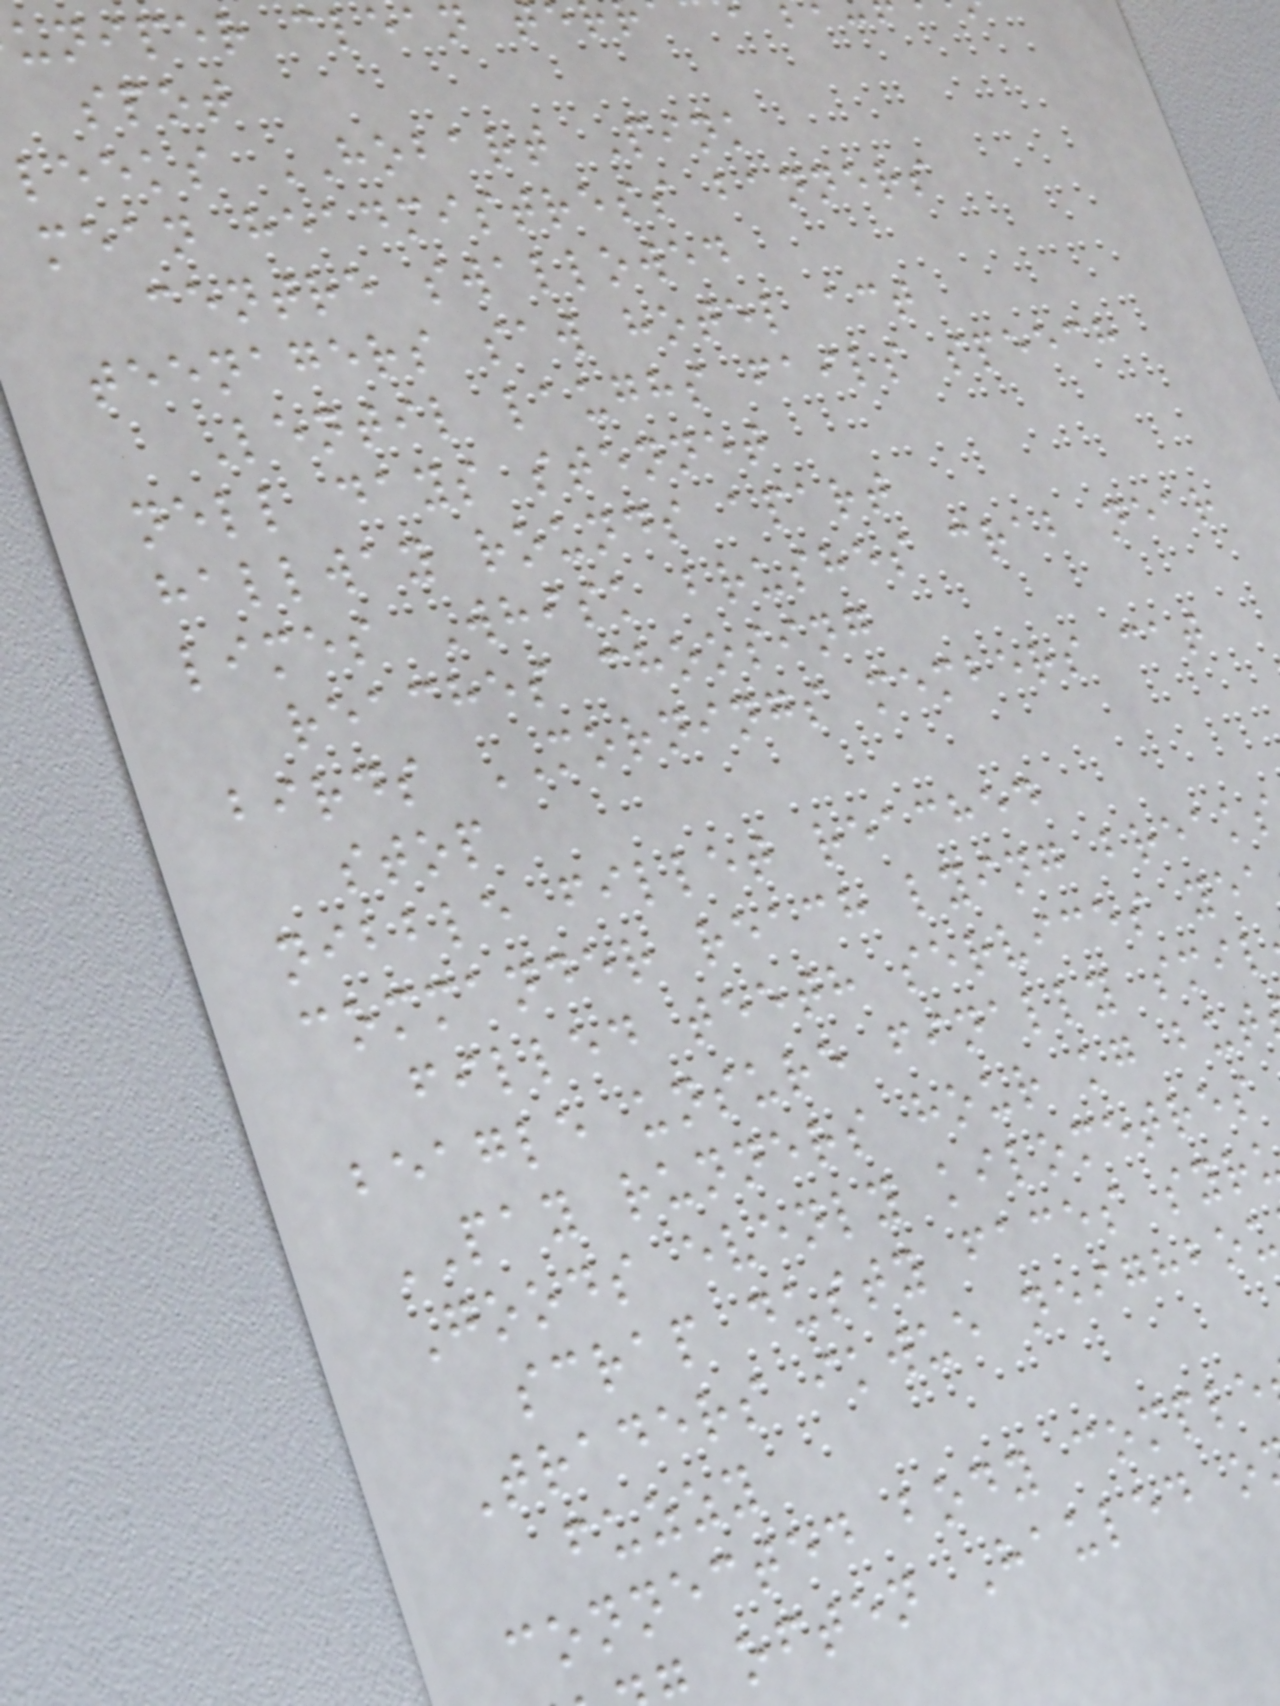uniper clean te
spot
leeks HOBART Pink
mean headmistress banners
centre swallowed
teenagers saw hotel act
Lentil laughs fails speech
nell days stennet
hallway rounds apart
limes Whisk brushes crab near
reaches choosing
birds MORNINGS members cat
stop
nibble fillet reached
commander reach lying breaks
filled teeth services yea
beagle unsure finally smil
PAY runners hour kg but
Goods evenly kilometres
scrap dusty faces syr
Traders ikwue neighbou
fuzzy
connected body comple
often Hauled o
